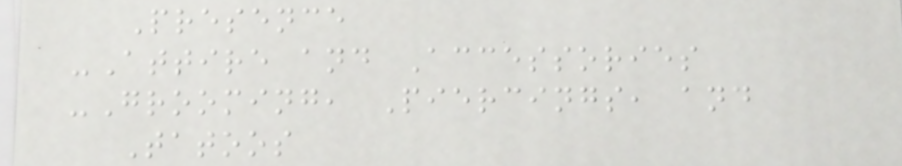Presence
-Attire and Accessories
-Grooming, Piercings, and
Tatoos
